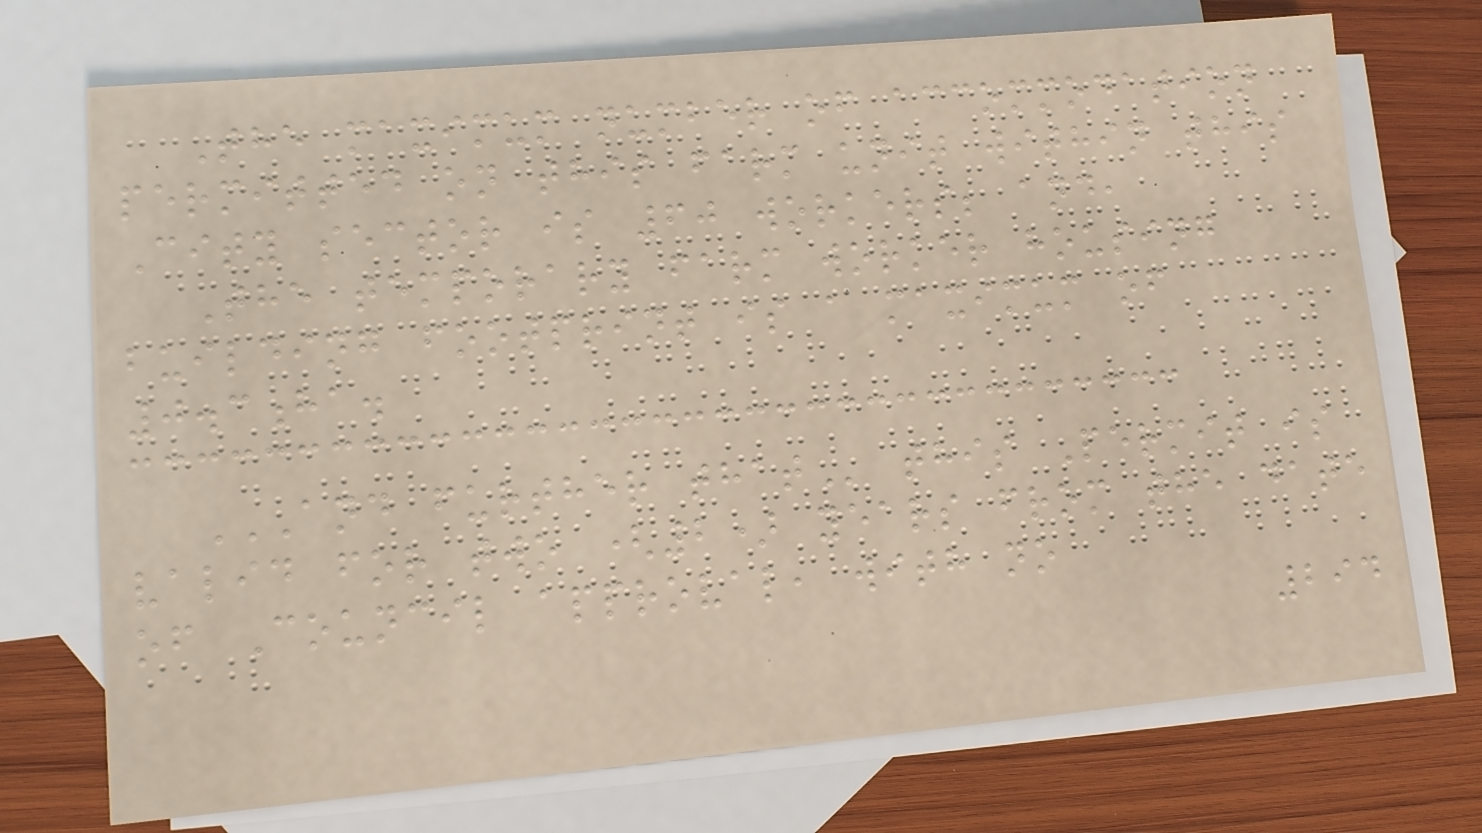The maximum number of accommodation
permitted on this farm unit within this
City sector is 60 workers; and,
The temporary farm worker housing
building footprint is a maximum of
0.3ha.
AND FURTHER THAT this Permit is
valid for two (2) years from the date
of Council approval, with no
294
